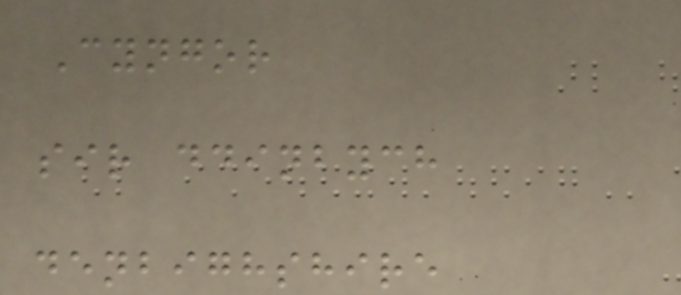Cyngor
sir ddinbych
denbighshire
